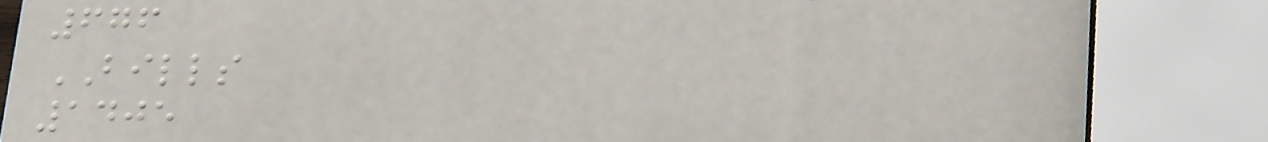676
BILLS
1405
